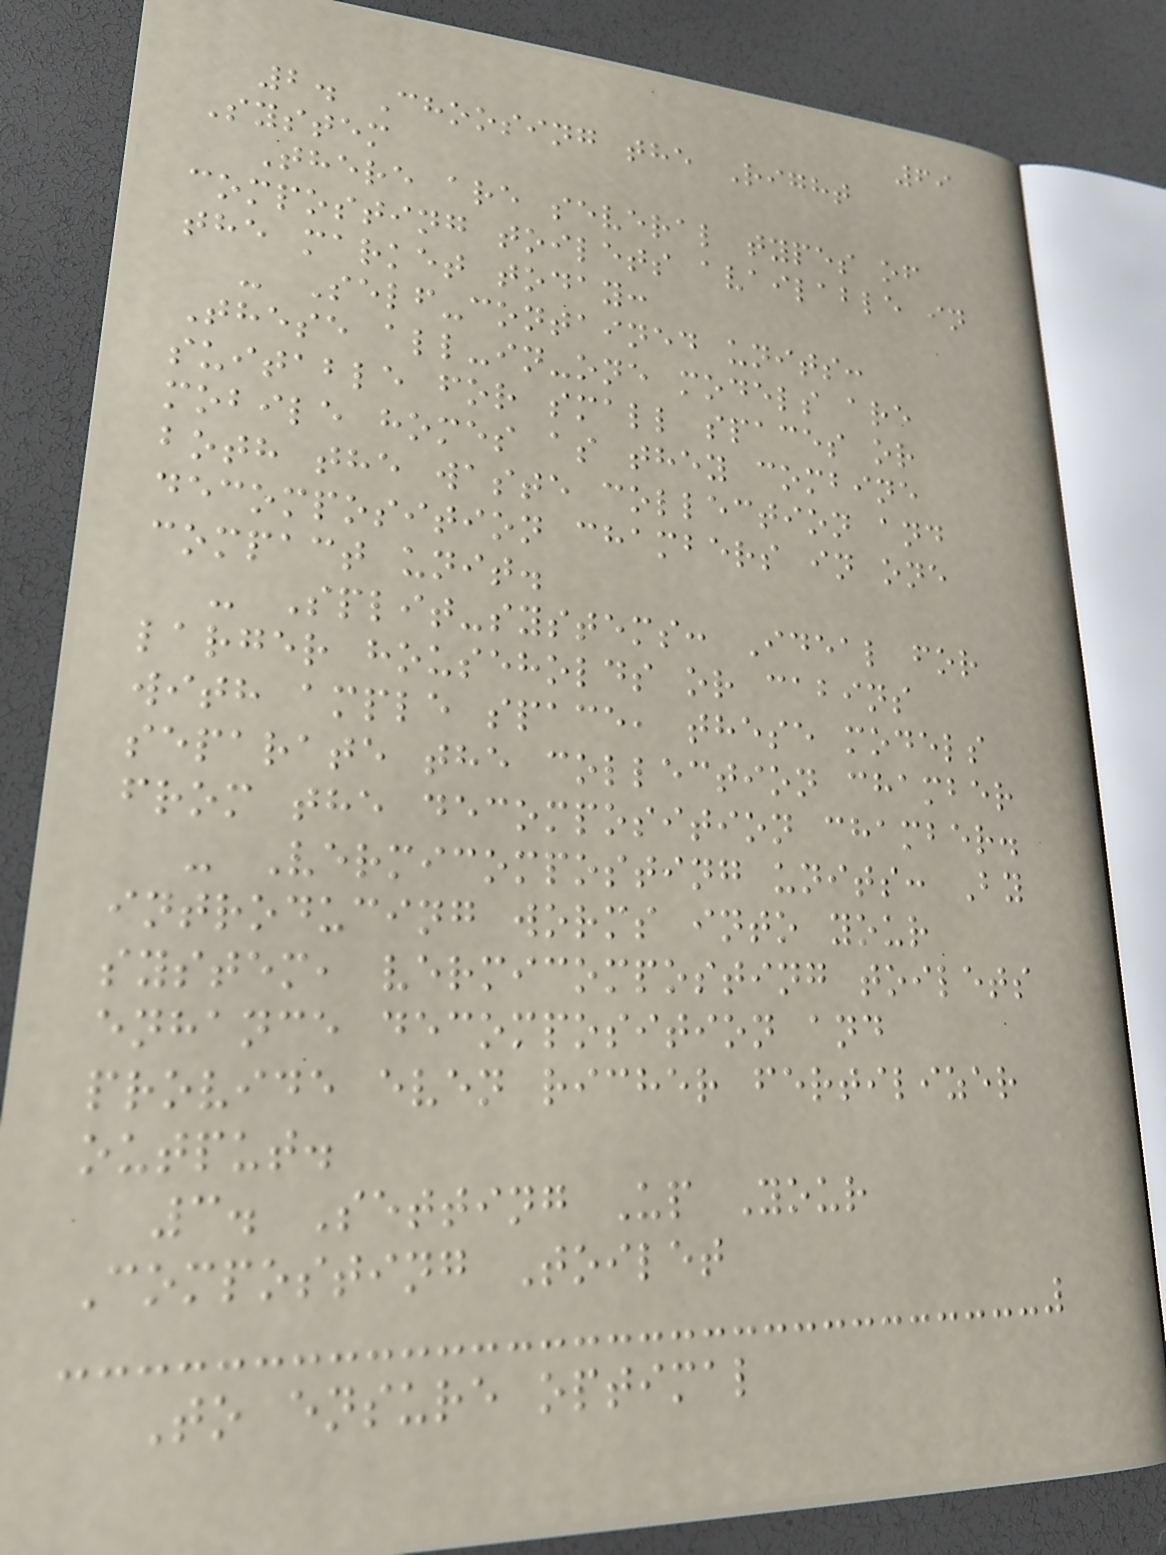69
2. Choosing the Right
System
There are several types of
composting toilets available in
the market today:
- Self-contained units:
These all-in-one models are
suitable for small spaces or
mobile homes as they combine
both the waste collection and
decomposition chambers in one
compact unit.
- Split-systems: Ideal for
larger households or cabins
with ample space, these models
separate the collection chamber
from the decomposition chamber.
- Vermicomposting units: By
introducing worms into your
system, vermicomposting toilets
enhance decomposition and
provide even richer fertilizer
output.
3. Setting Up Your
Composting Toilet
To ensure optimal
